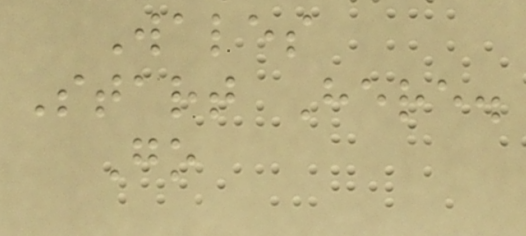Wales
Start Here.
Go
